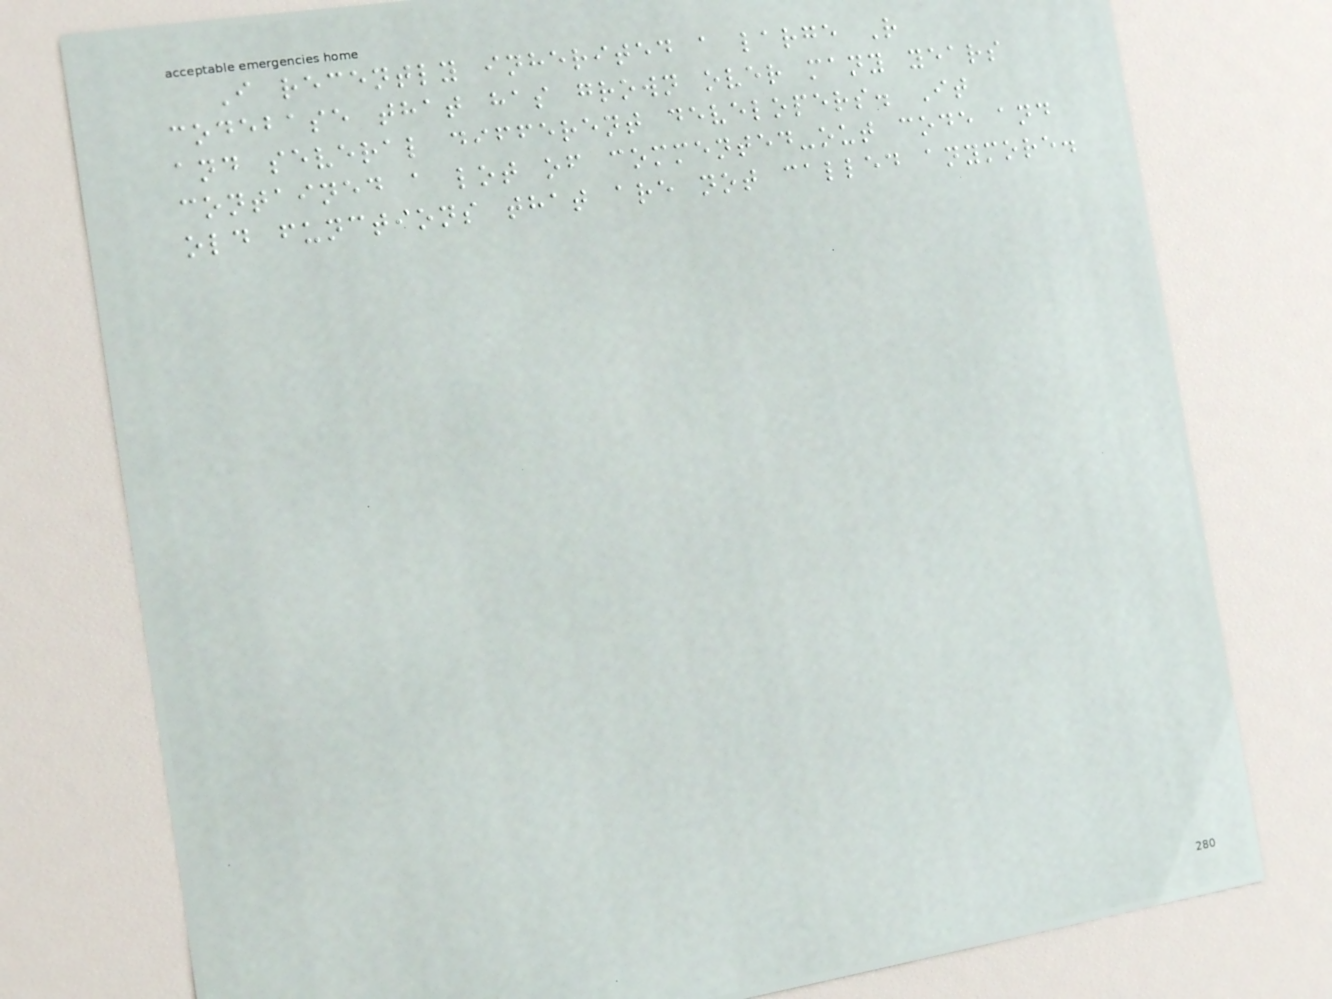I recently inherited a large R
codebase that has grown over many years
and several different developers. It
contained a lot of commented-out code and
old functions that are not called anymore.
